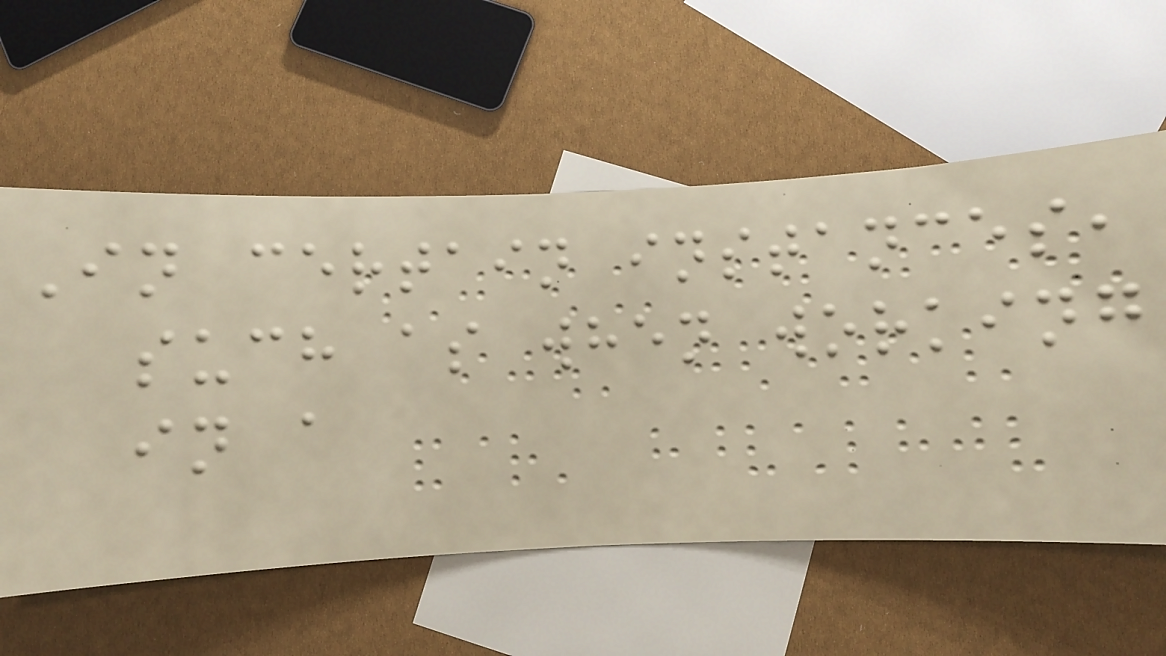In certain instances,
such as when working
in a
